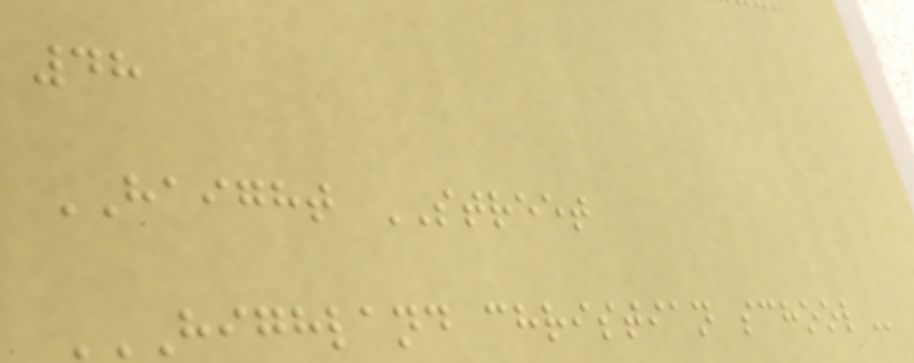48
HAIGHT STREET
HIGHLAND CHRISTIAN SCHOOL
